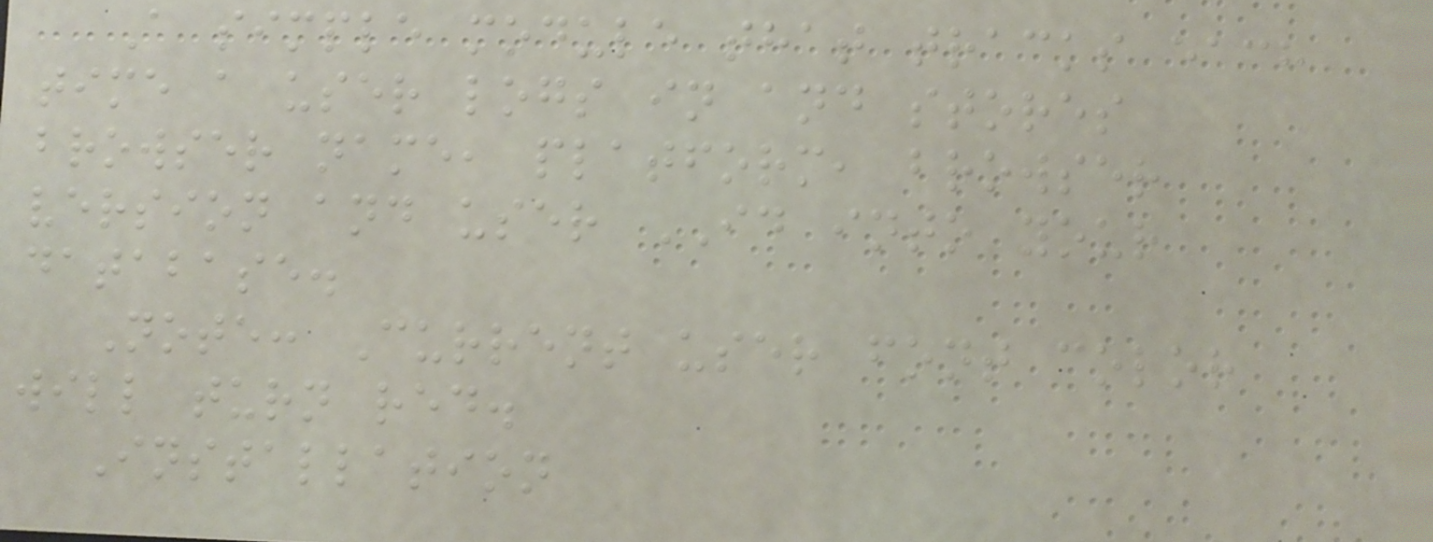A simple module that tracks each
time a user logs in and stores
browser name, platform, browser
version and user ID into your
database.
Note: Current user font color
will turn red.
Installation
